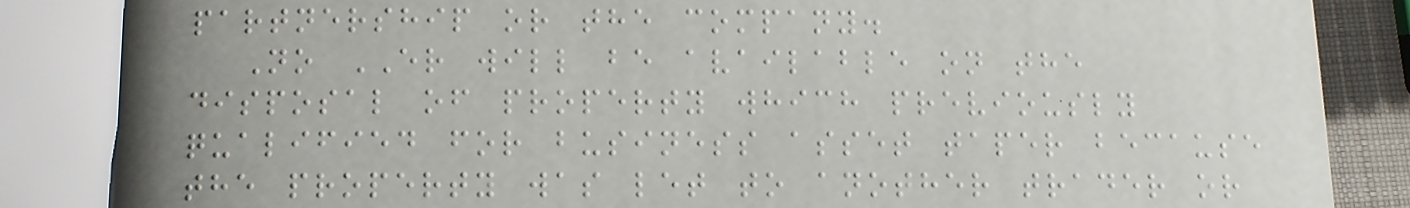partnership or the company.
No ER will be available on the
disposal of property which previously
qualified for business asset taper because
the property was let to another trader or
